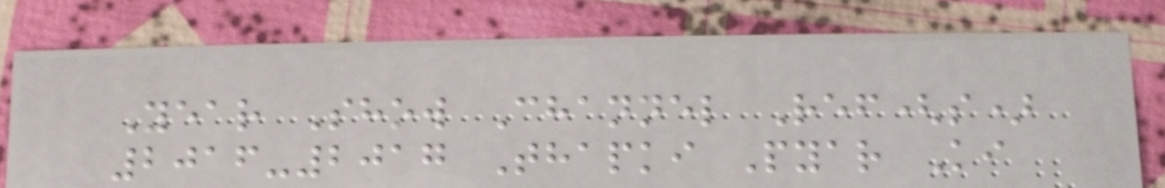Year Show Channel Ref(s)
2016-2017 Thapki Pyar Ki
